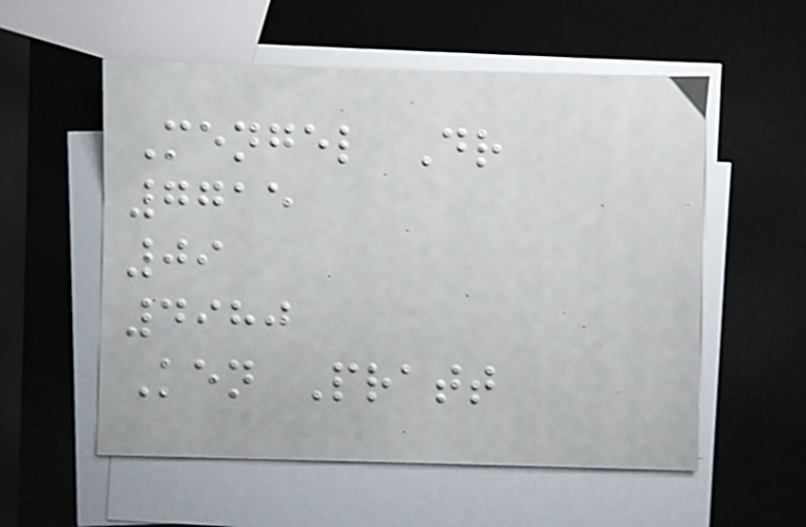Mengel Dr
7715
09
4980
Ken Pratt
